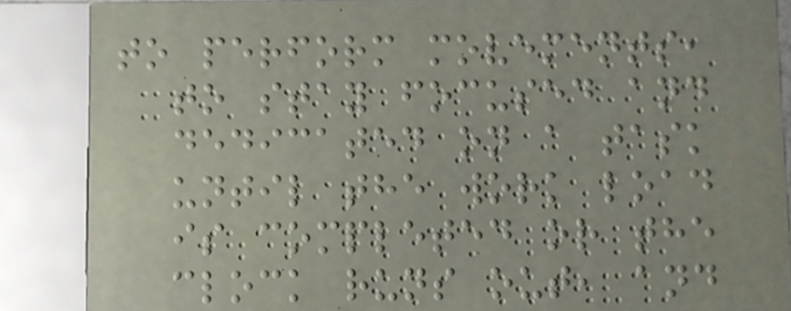to perform movements,
to stay focused and
dedicated on a task
until the work load
is completed or the
clock runs out, and
